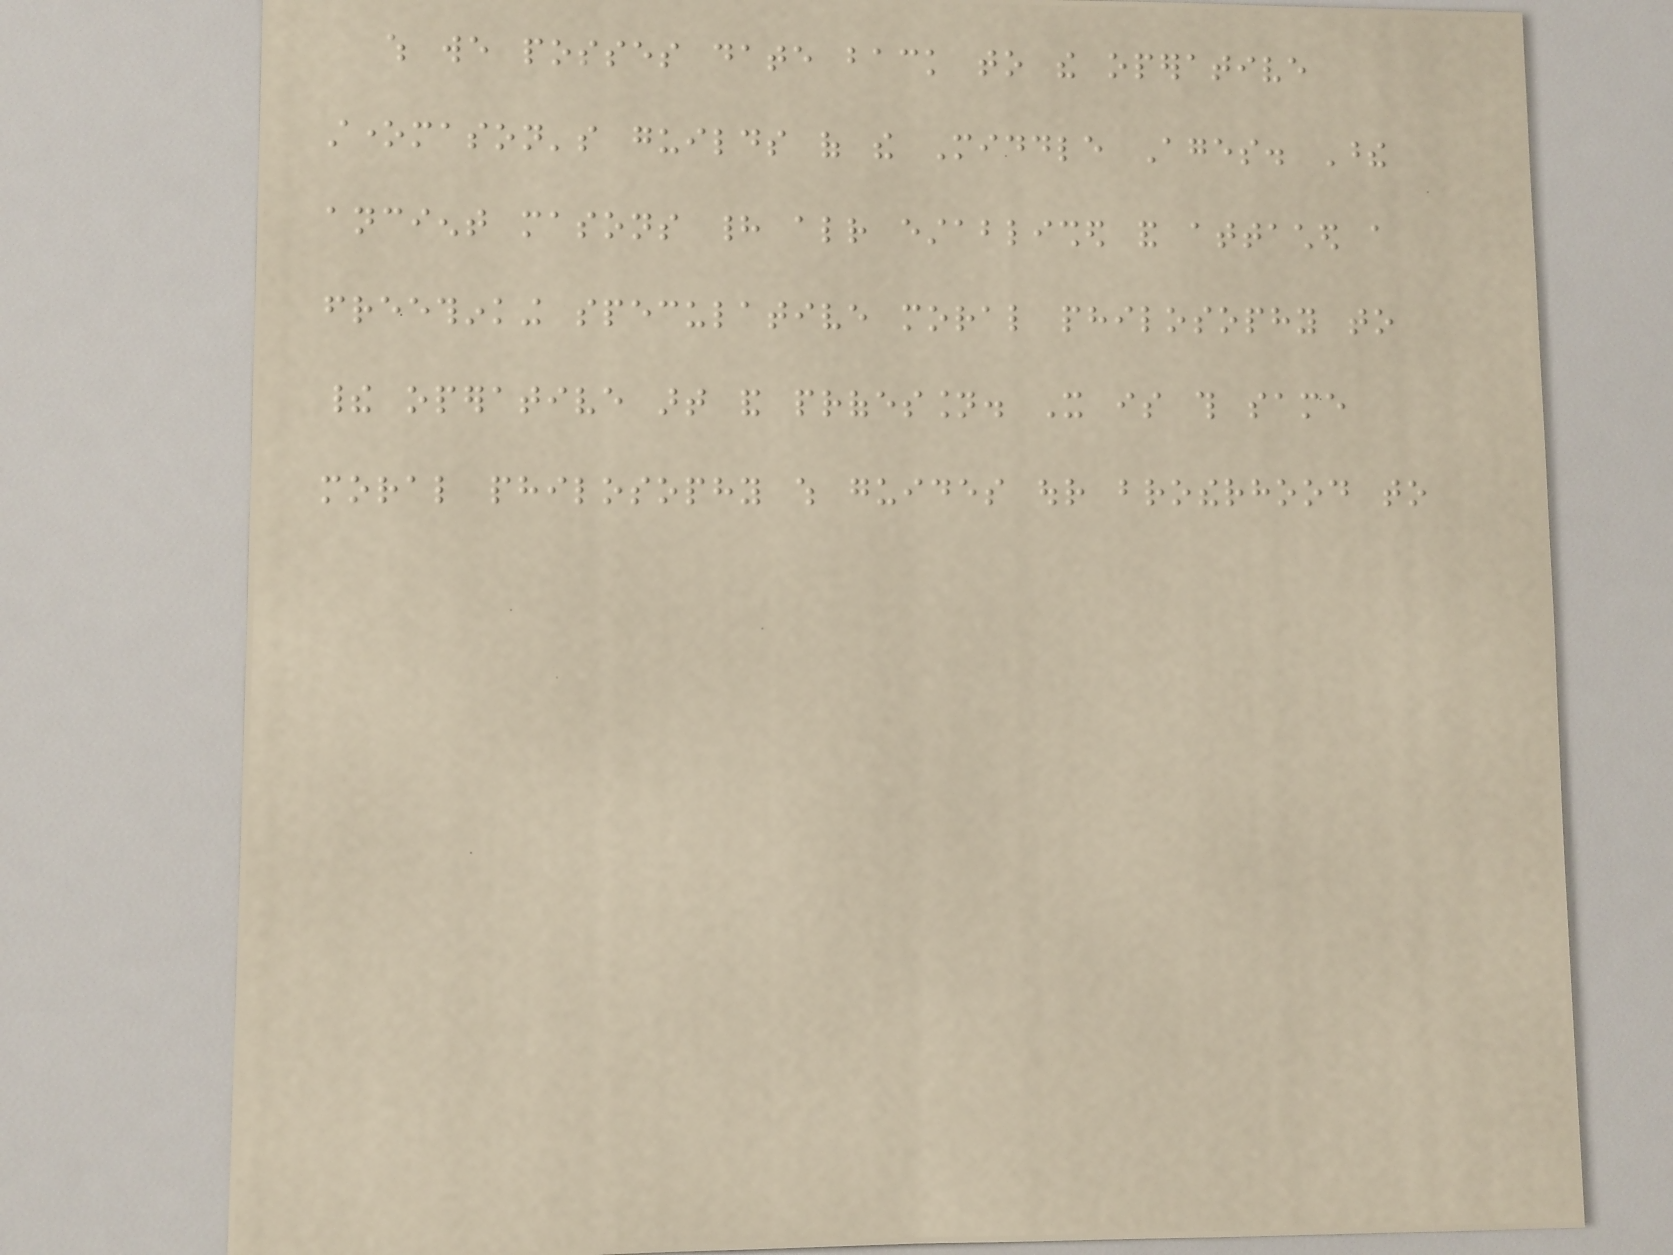which we posses date back to the operative
stonemason's guilds of the Middle Ages. These
ancient masons had already established and attached a
freethinking speculative moral philosophy to
their operative art and profession. It is this same
moral philosophy which guides our brotherhood to
